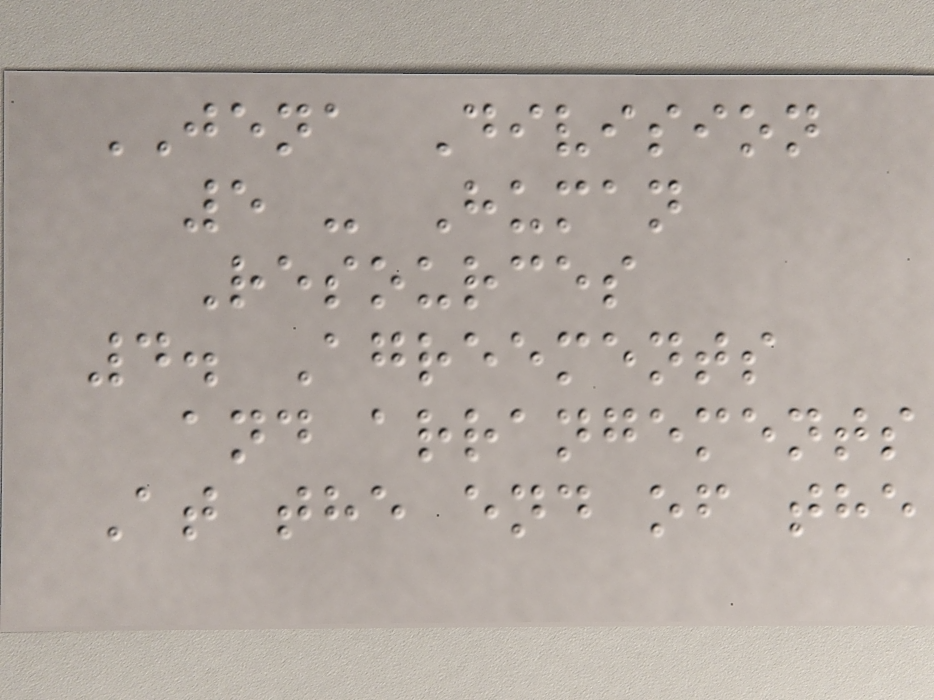JENA Division
5 - Human
Resources
4. Agreements
and arrangements
At the end of the
